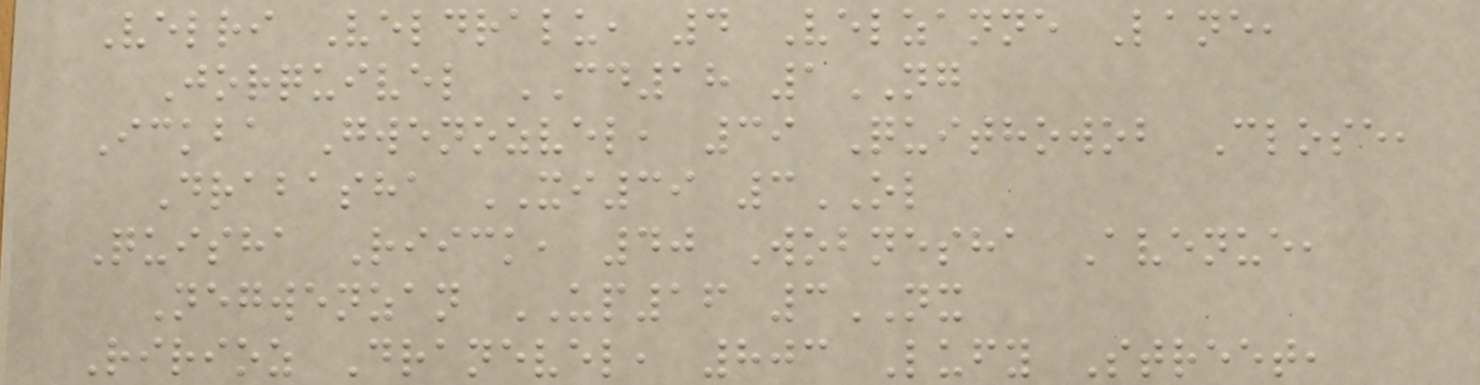Velri Veldralu, 4 Velzanne Lane,
Jorquivel CD18 1NG
Ickba Gwenozvel, 39 Quithowob Close,
Drabasha XI39 3OL
Quisha Riick, 40 Wobnesha Avenue,
Negwenzan UP16 3NX
Ririoz Dranevel, 803 Lufy Street,
